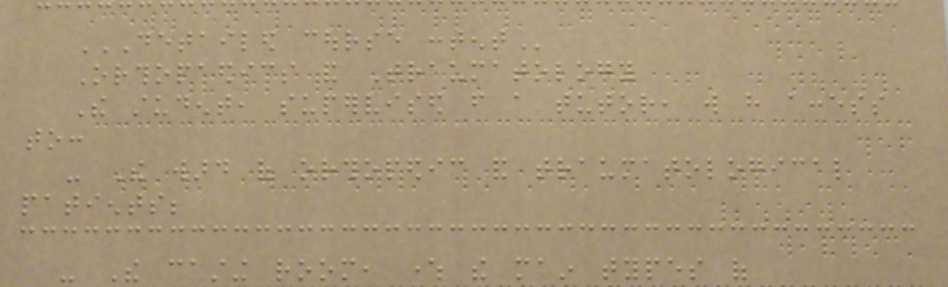DETAILED COURSE CONTENT
Orthopaedics and Traumatology
The student, supervised from a tutor, will have access
to:
- The ward of orthopedic and traumatological
patients;
- The casting room, where the main types of
